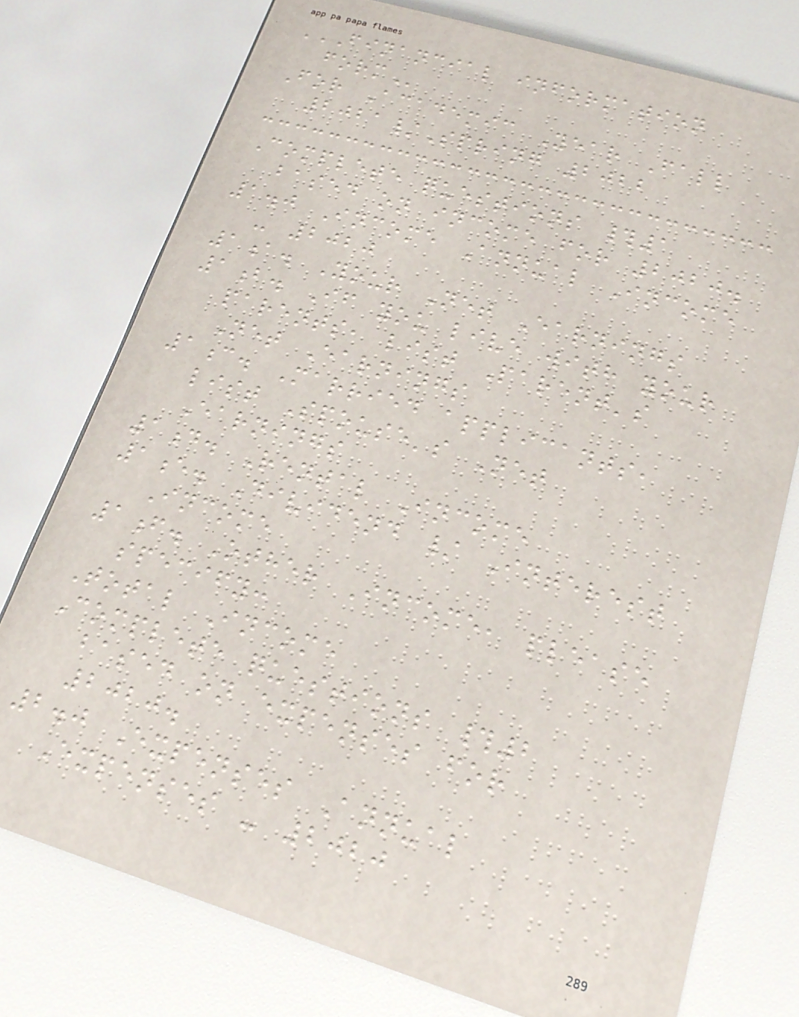FINANCIAL INFORMATION
FORM
For Academic Year Fall
2021/Spring 2022
Complete questions #1
based on income for 2020.
1.0 Income Annual Income
- 2020
1a. Your Net Earnings
1b. If you live with your
parents, list Parent's
Net Earnings
1c. Married applicants,
list Spouse's Net
Earnings
1d. Rental Income
1e. Dividend / Interest
Income
1f. Other Income, please
specify:
Total Income
Complete questions #2
based on expenses for
2020.
2.0 Expenses Annual
Expenses - 2020
